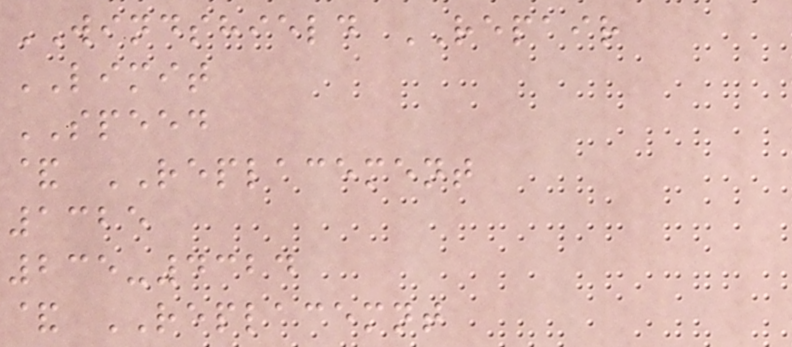WINDSHIELD REPAIR
LIMIT
SPEED
& REPLACEMENT
1325
235-4324
& REPLACEMNT
